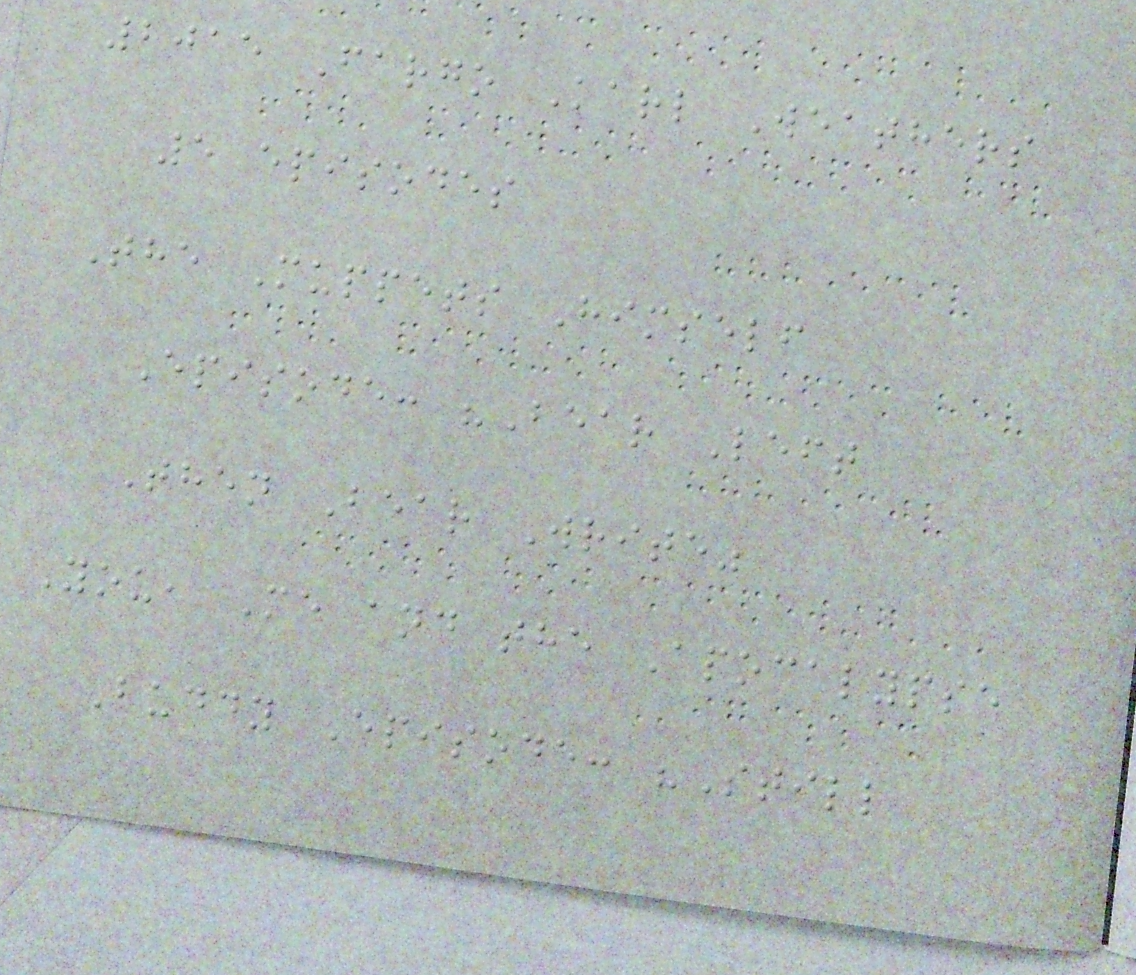2015 Fargo Karl Weathers
5 episodes
The Muppets Himself
Episode: "Bear Left
Then Bear Write"
You, Me and the Apocalypse
Buddy Episode: "Still
